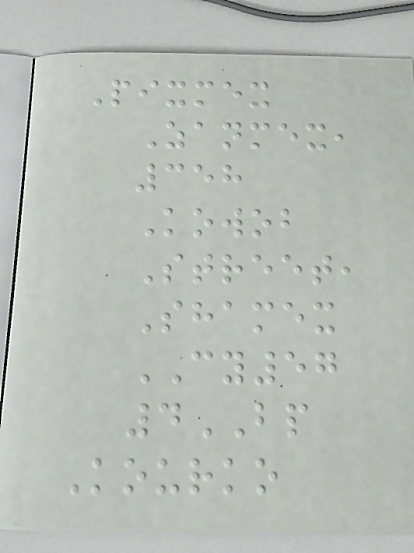Pixmex
Zanmex,
358
Kowob
Street,
Shamex
CY57
4BP
Kourko
